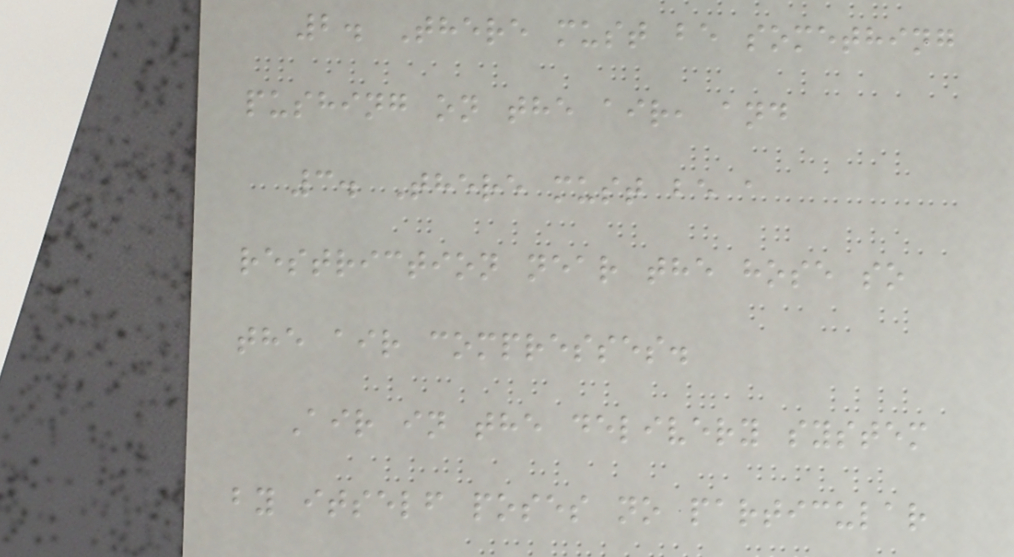2. There must be something
pushing on the air, and
3. There must be a
restriction near the hose so
the air compresses.
Air in the delivery system
by itself poses no particular
